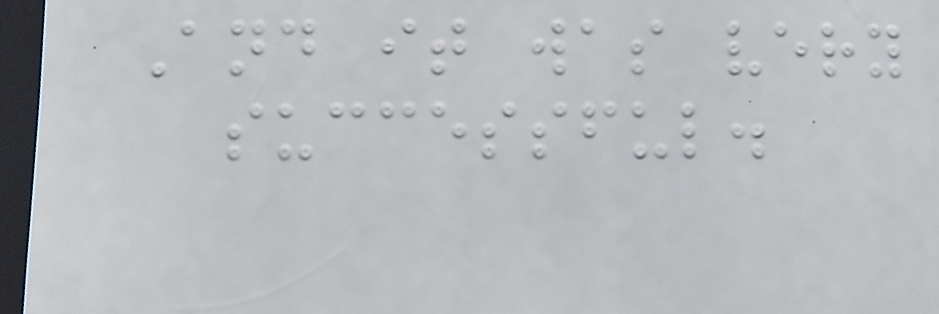And it was very
successful.
